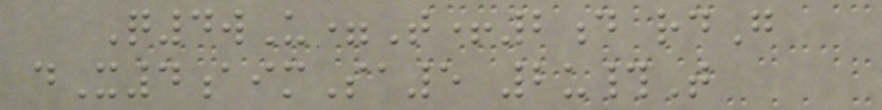Q4wU=T+2d rdG
dX4aimSa5 2u#T
